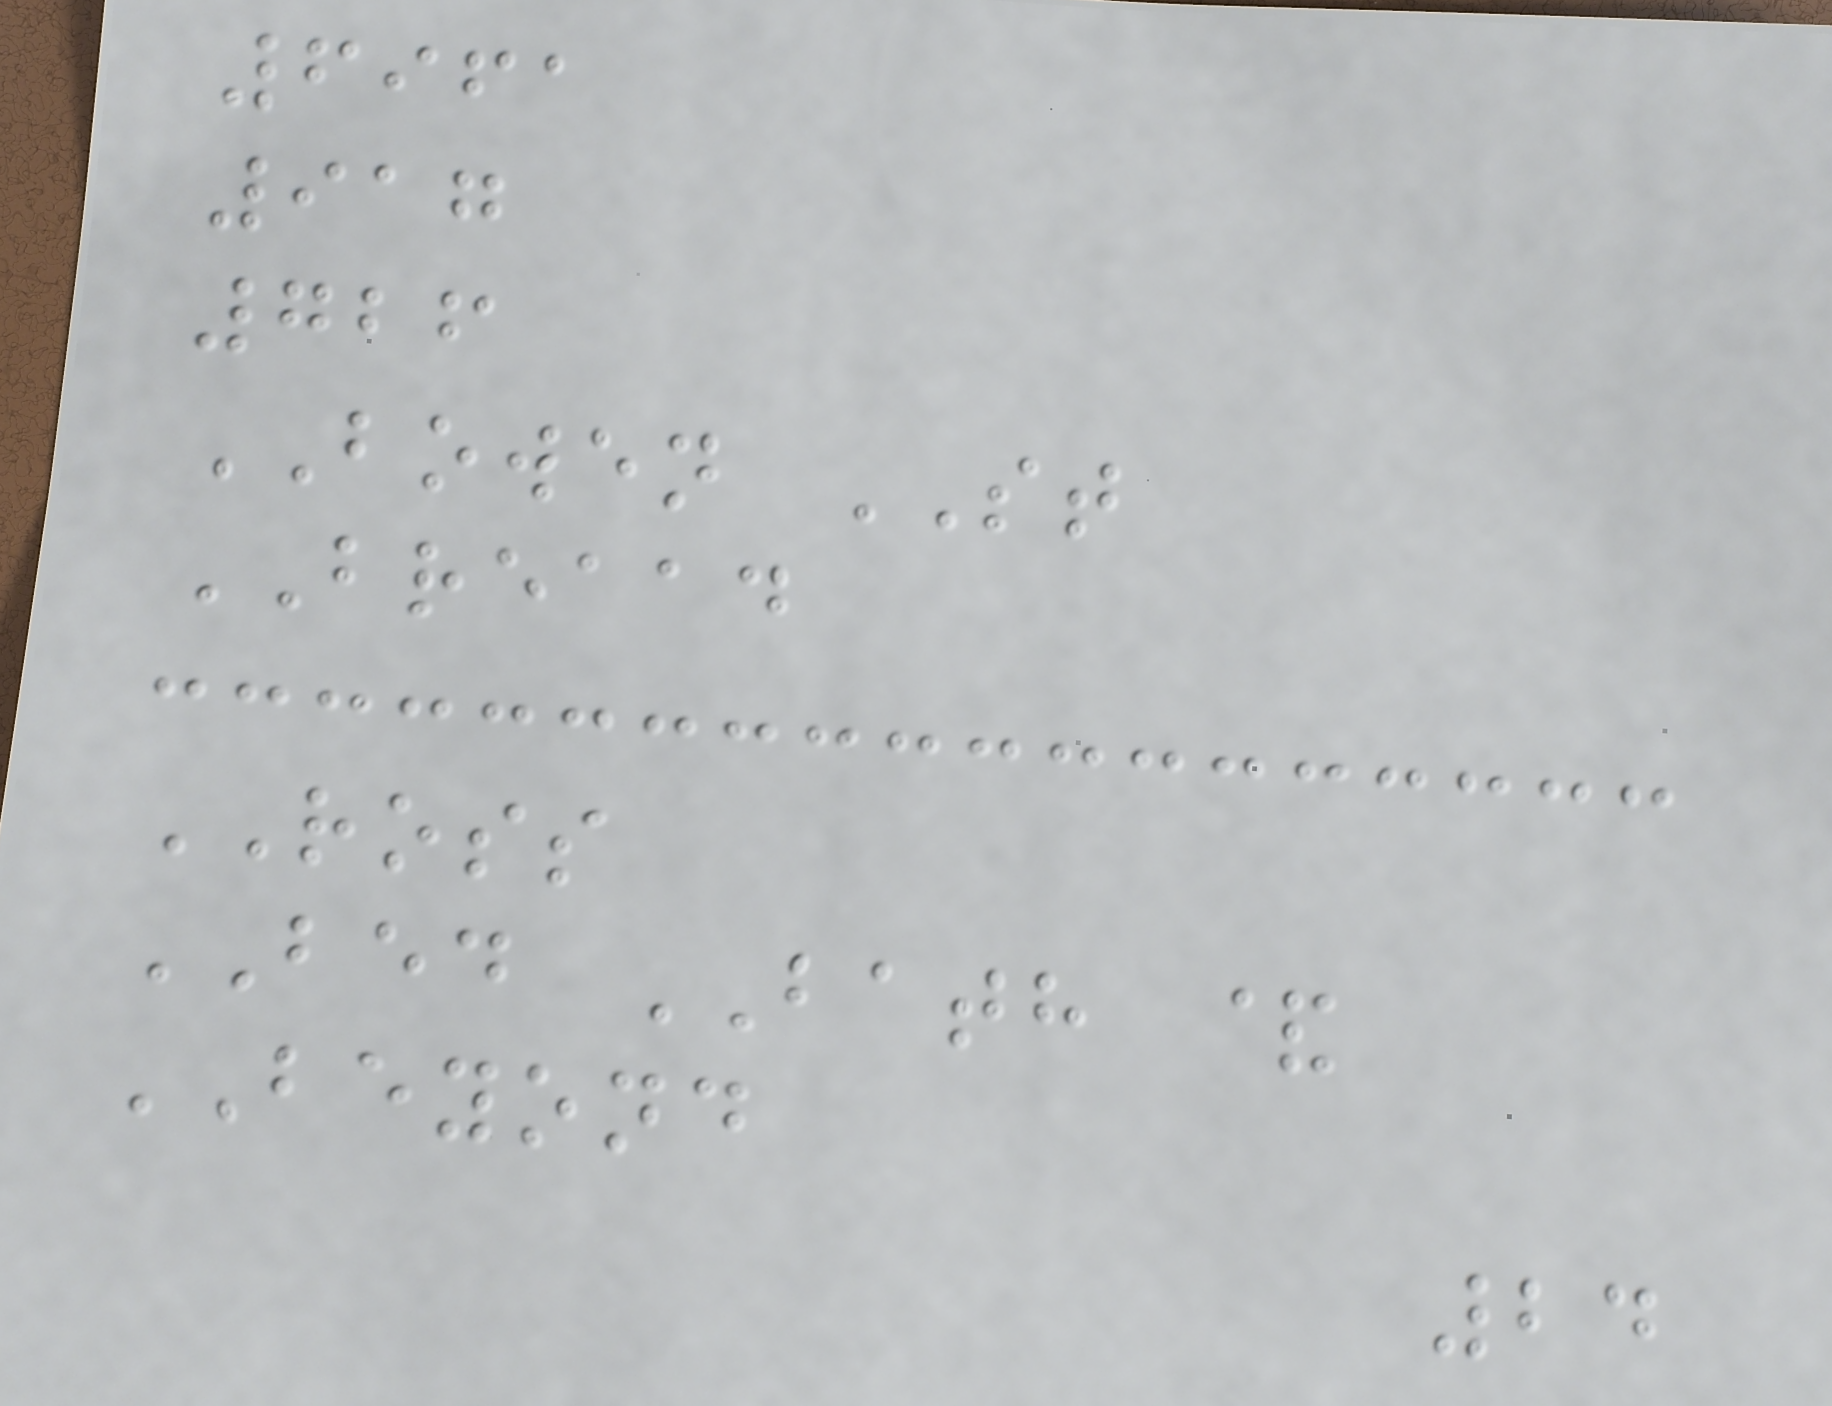6961
917
726
BOWEN ST
BREAAD
ROSS
BED BATH &
BEYOND
24
